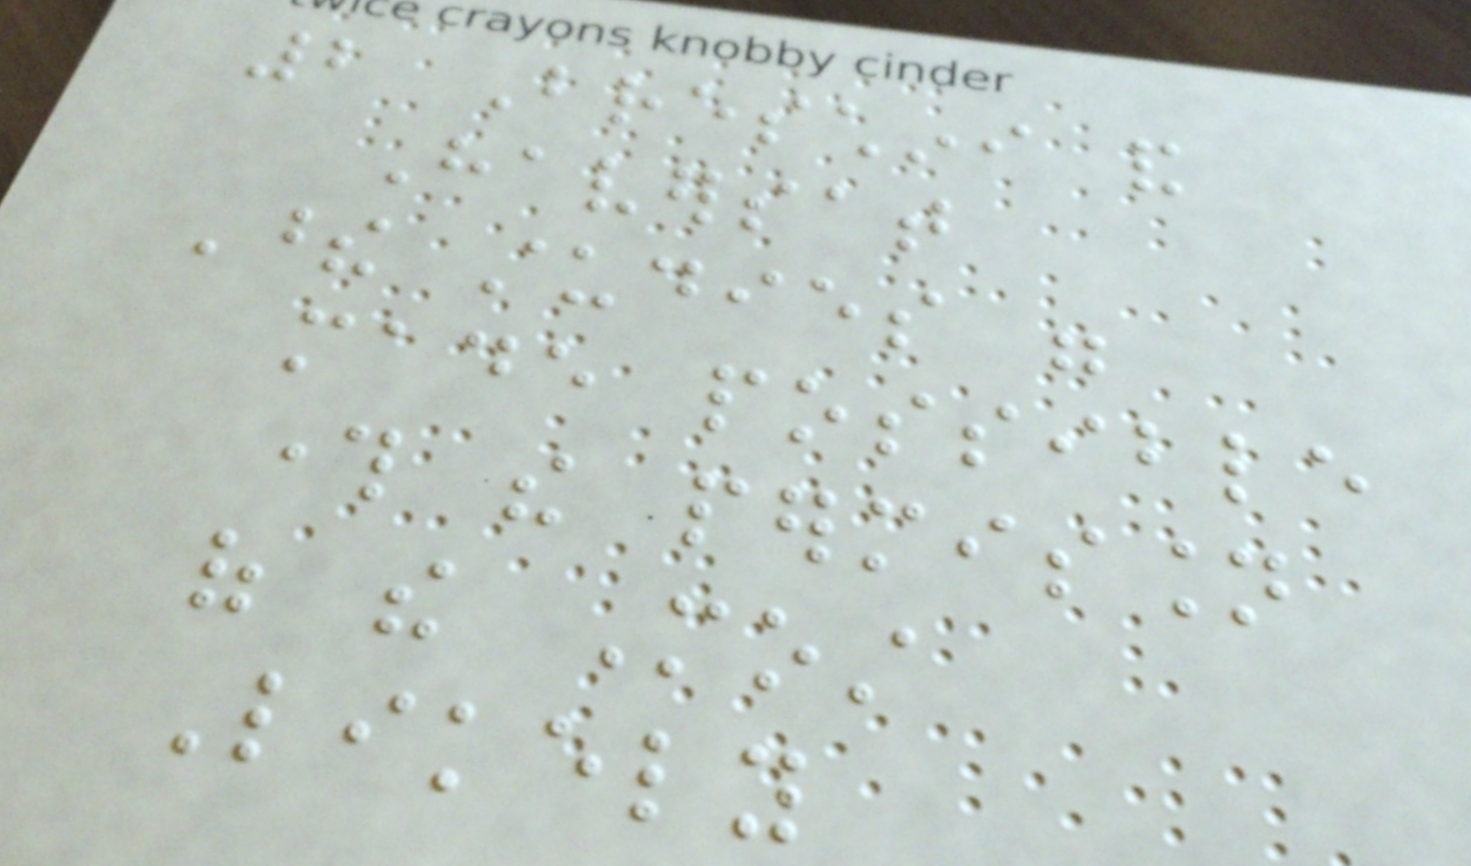2 Breschini and
Haversat
These studies were
made possible
through the permission
of the Most
Likely
